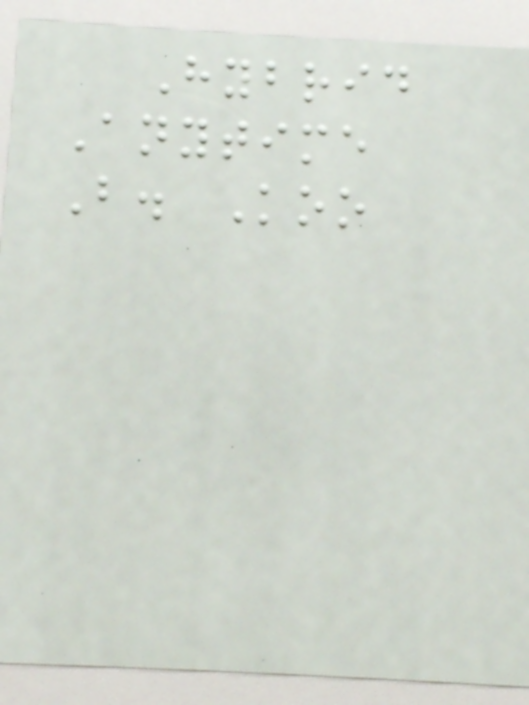Hybrid
Anytime
B. Koo
